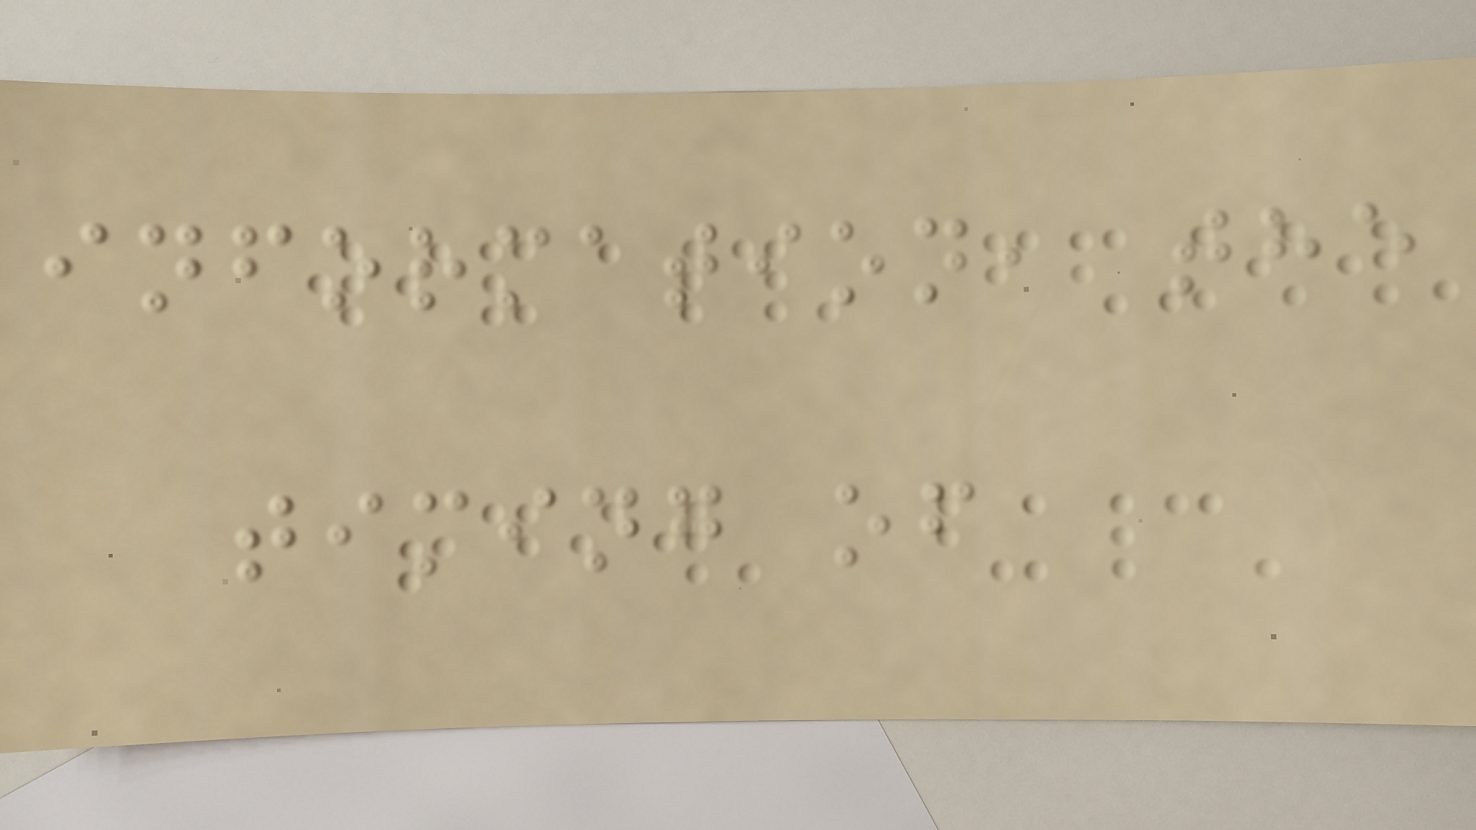information, the
timing of
